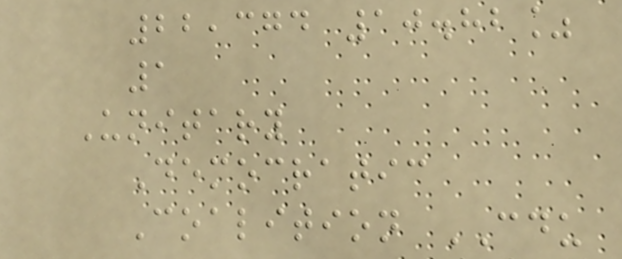22,374 10.82%
1
Unitary
Democratic
Coalition CDU
